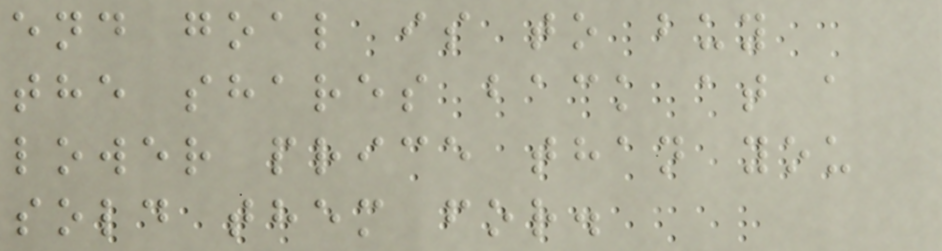end goal is to buy
the shares back at a
lower price than you
sold them for.
